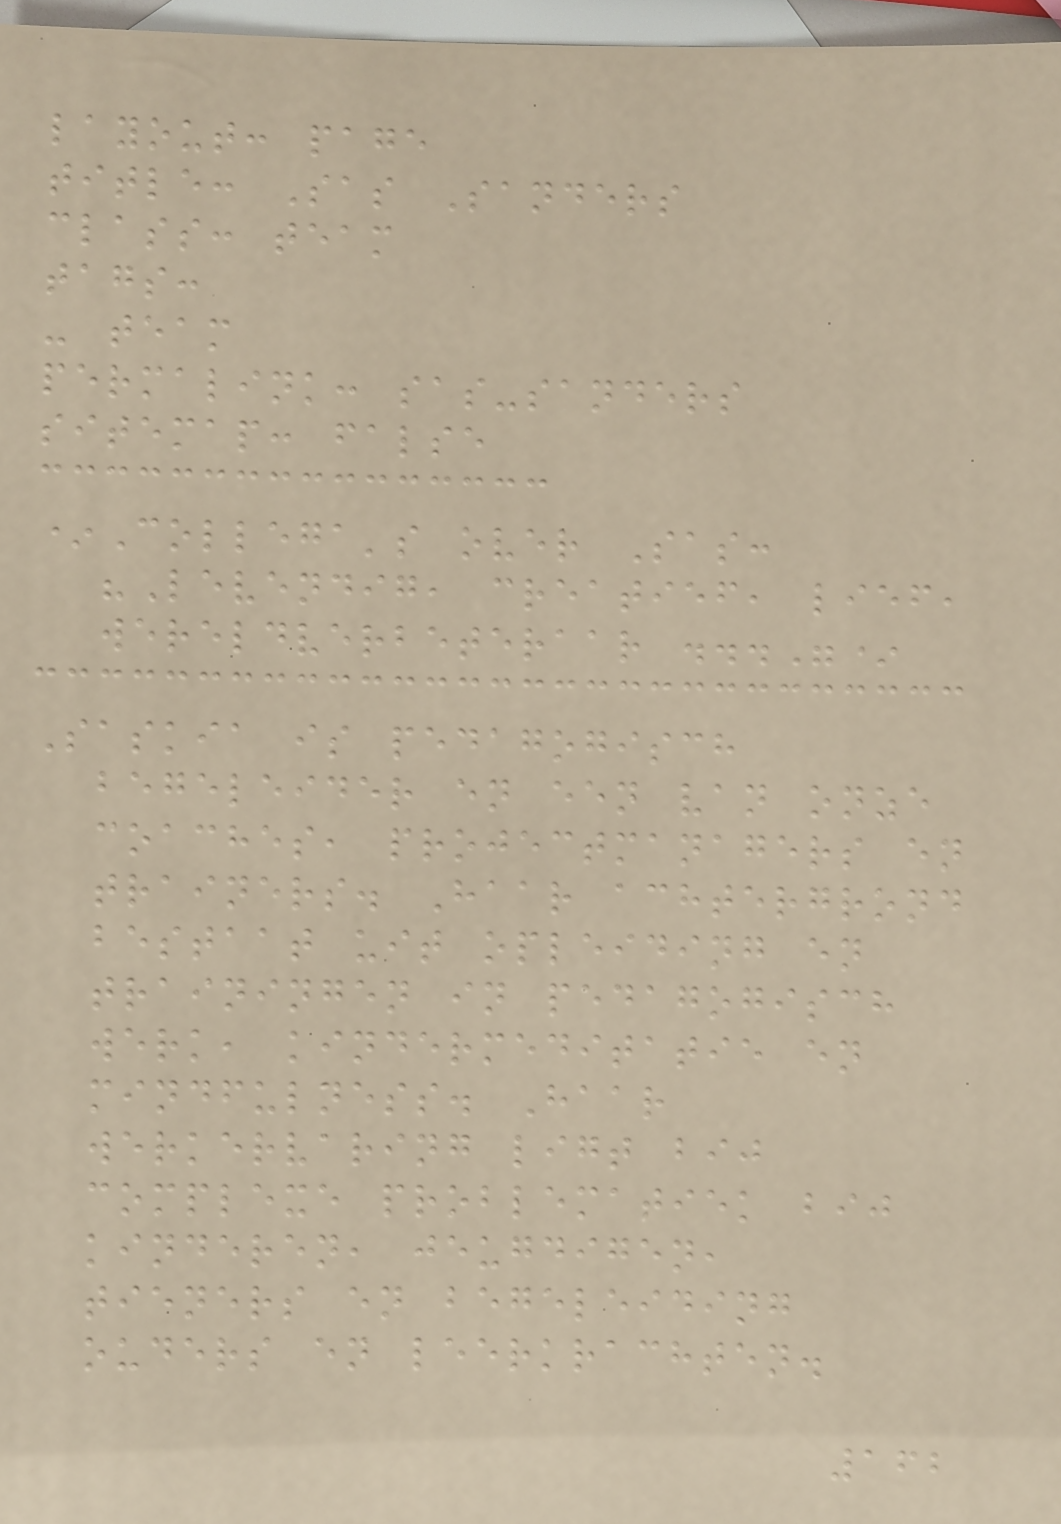layout: page
title: Sas Sanders
class: team
tags:
- team
permalink: sas-sanders
sitemap: false
*Collega's over Sas:
"Levendig, creatief, lief,
wereldverbeteraar ..."*
Saskia is pedagogisch
begeleider en een van onze
coaches, projectmanagers en
trainers. Haar achtergrond
bestaat uit opleiding en
trainingen in pedagogisch
werk, kindermeditatie en
mindfulness. Haar
werkervaring ligt bij
complexe problematiek bij
kinderen, jeugdigen,
tieners en begeleiding
ouders en leerkrachten.
162
